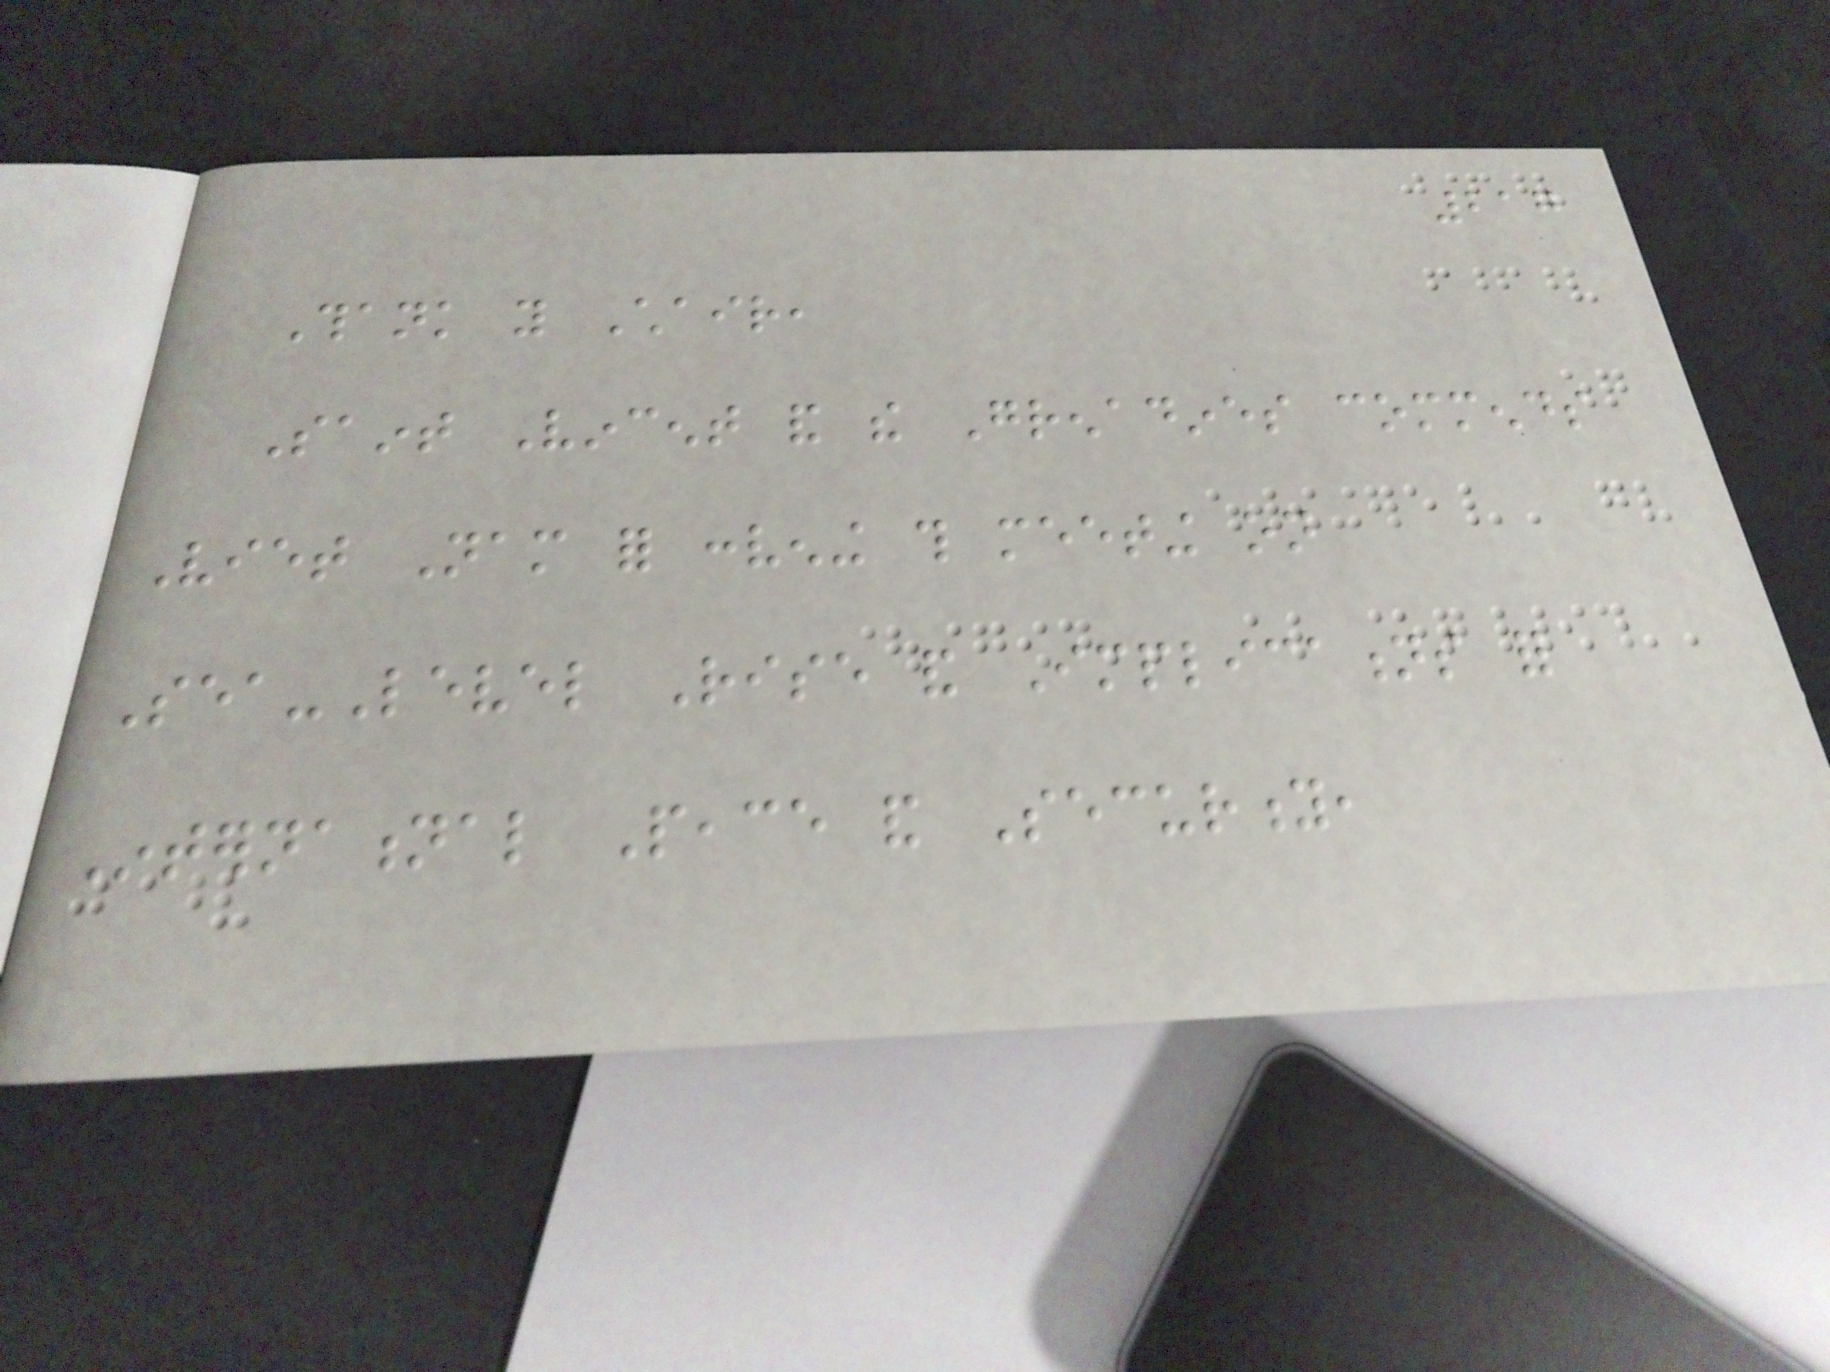217
Thank you Chair,
Saint Vincent and the Grenadines commends
Viet Nam for convening this meeting on
Sea-Level Rise and Implications for
International Peace and Security,
